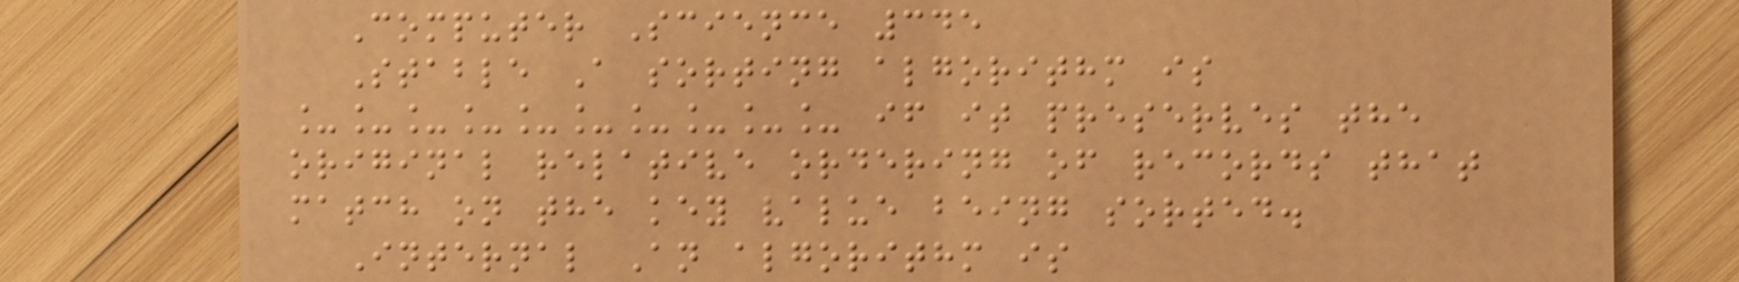Computer Science 345
Stable A sorting algorithm is
__________ if it preserves the
original relative ordering of records that
match on the key value being sorted.
Internal An algorithm is
